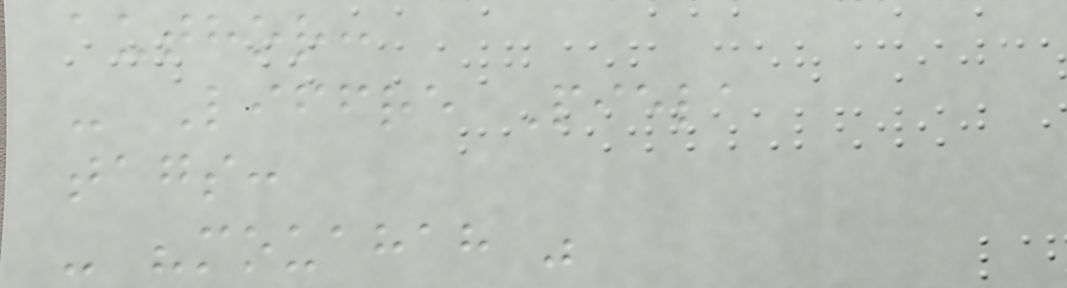author:
- Liffre Piela
tags:
- "mouahah "
